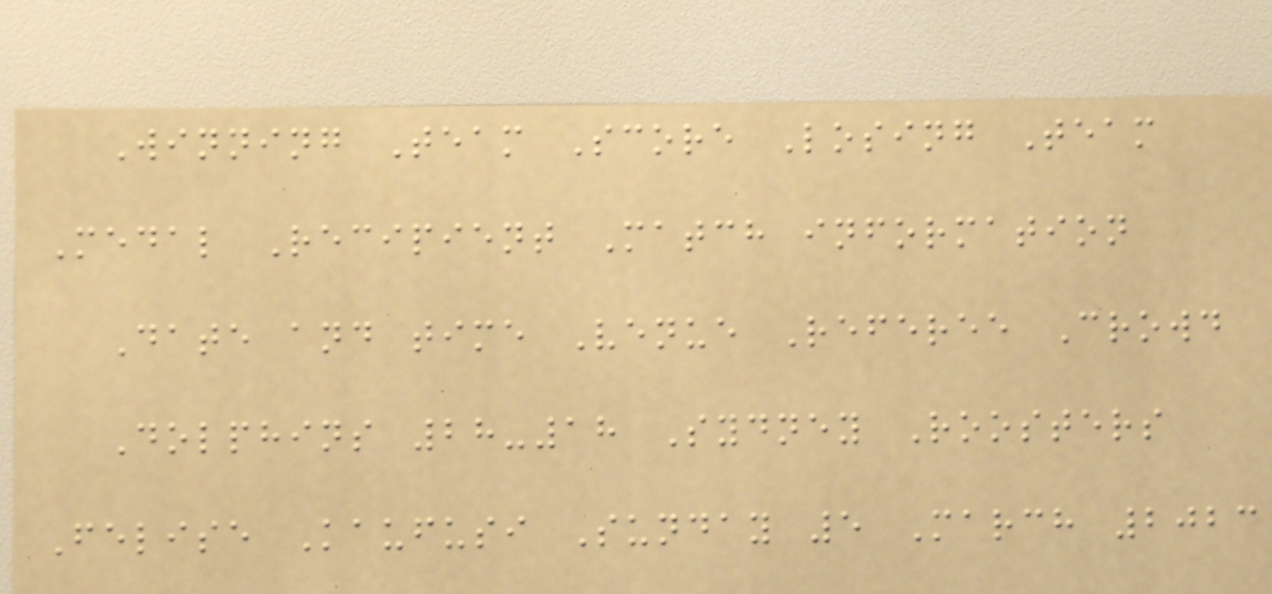Winning Team Score Losing Team
Medal Recipient Match information
Date and time Venue Referee Crowd
Dolphins 28-18 Sydney Roosters
Felise Kaufusi Sunday 5 March 2023
